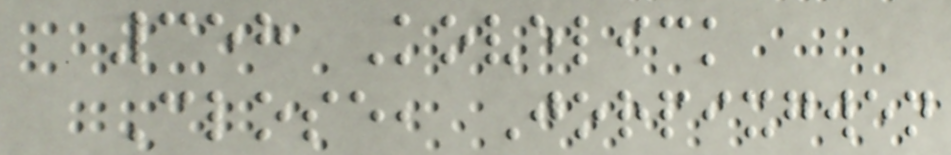358 Kovelick
Close, Jorpixgwen
